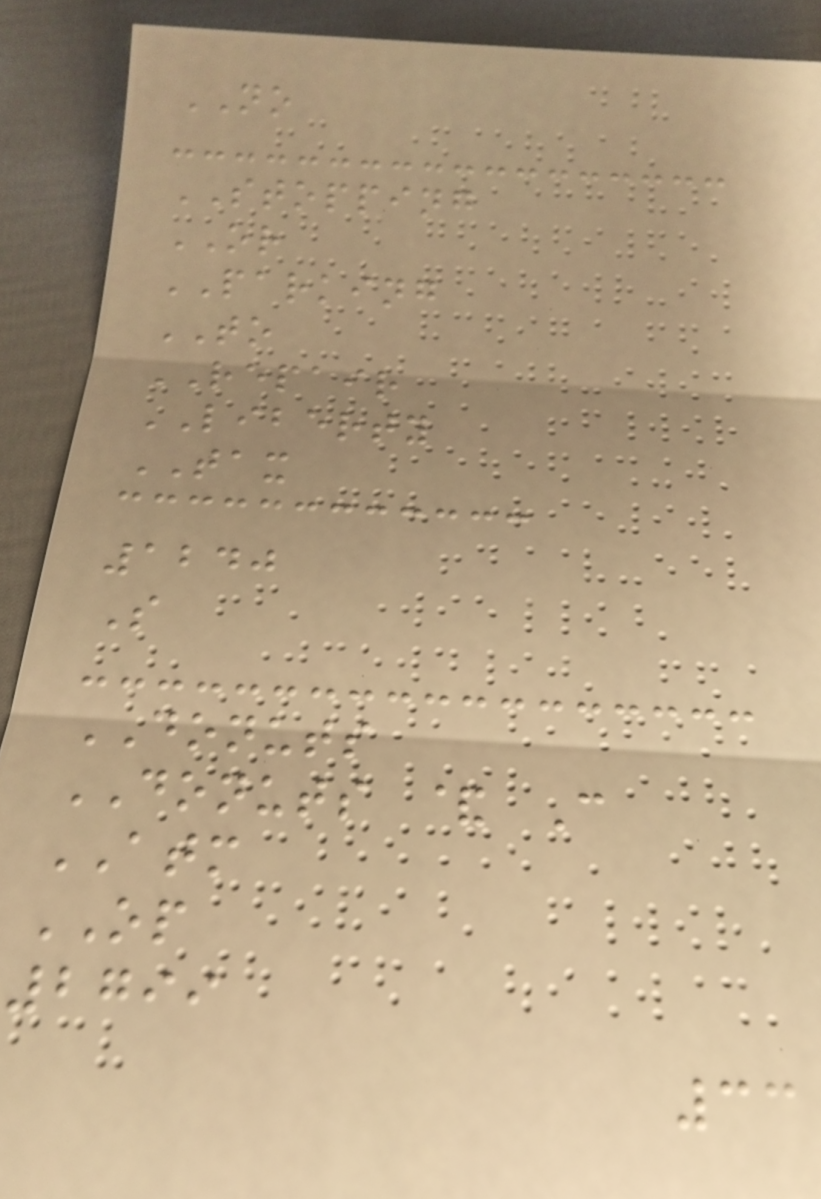NO
STOPPING
OR
PARKING
TO
REPAIR
LIBERTY
TAX
1240
S
DONUTS
DONUTS & C
ATM
OP
2799
33
